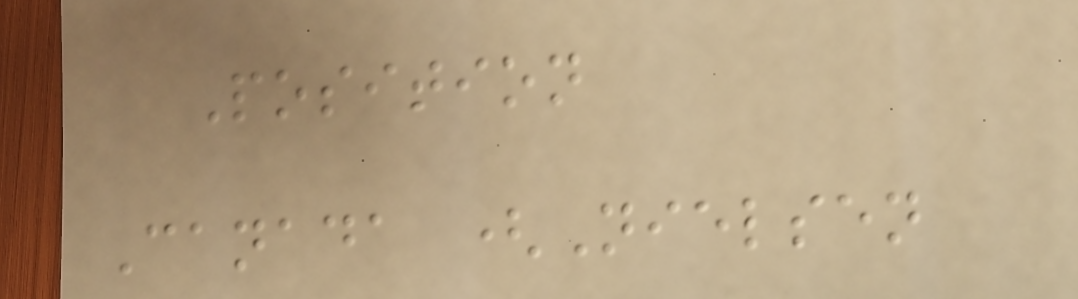Position
Canada (Nielsen
